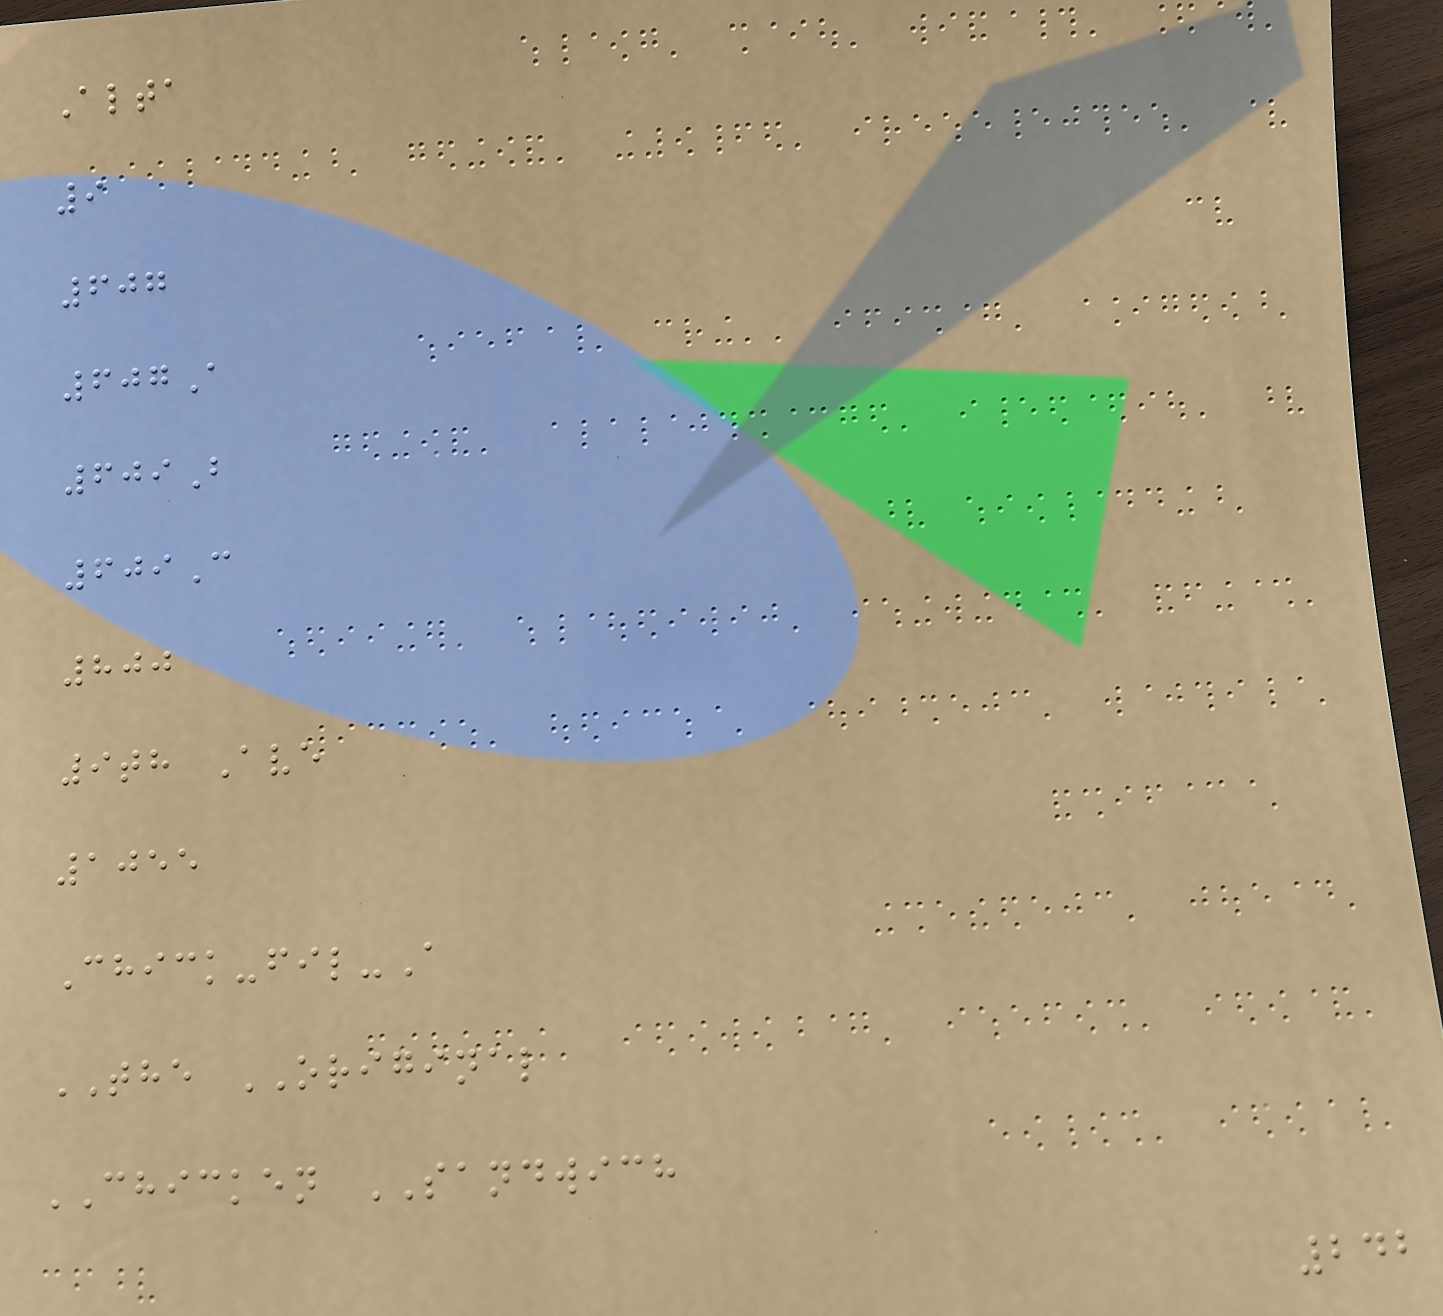Alta
9
607
607A
609B
609C
800
9th Ave
1055
Chick-fil-A
THE ORIGINAL
CHICKEN SANDWICH
242
